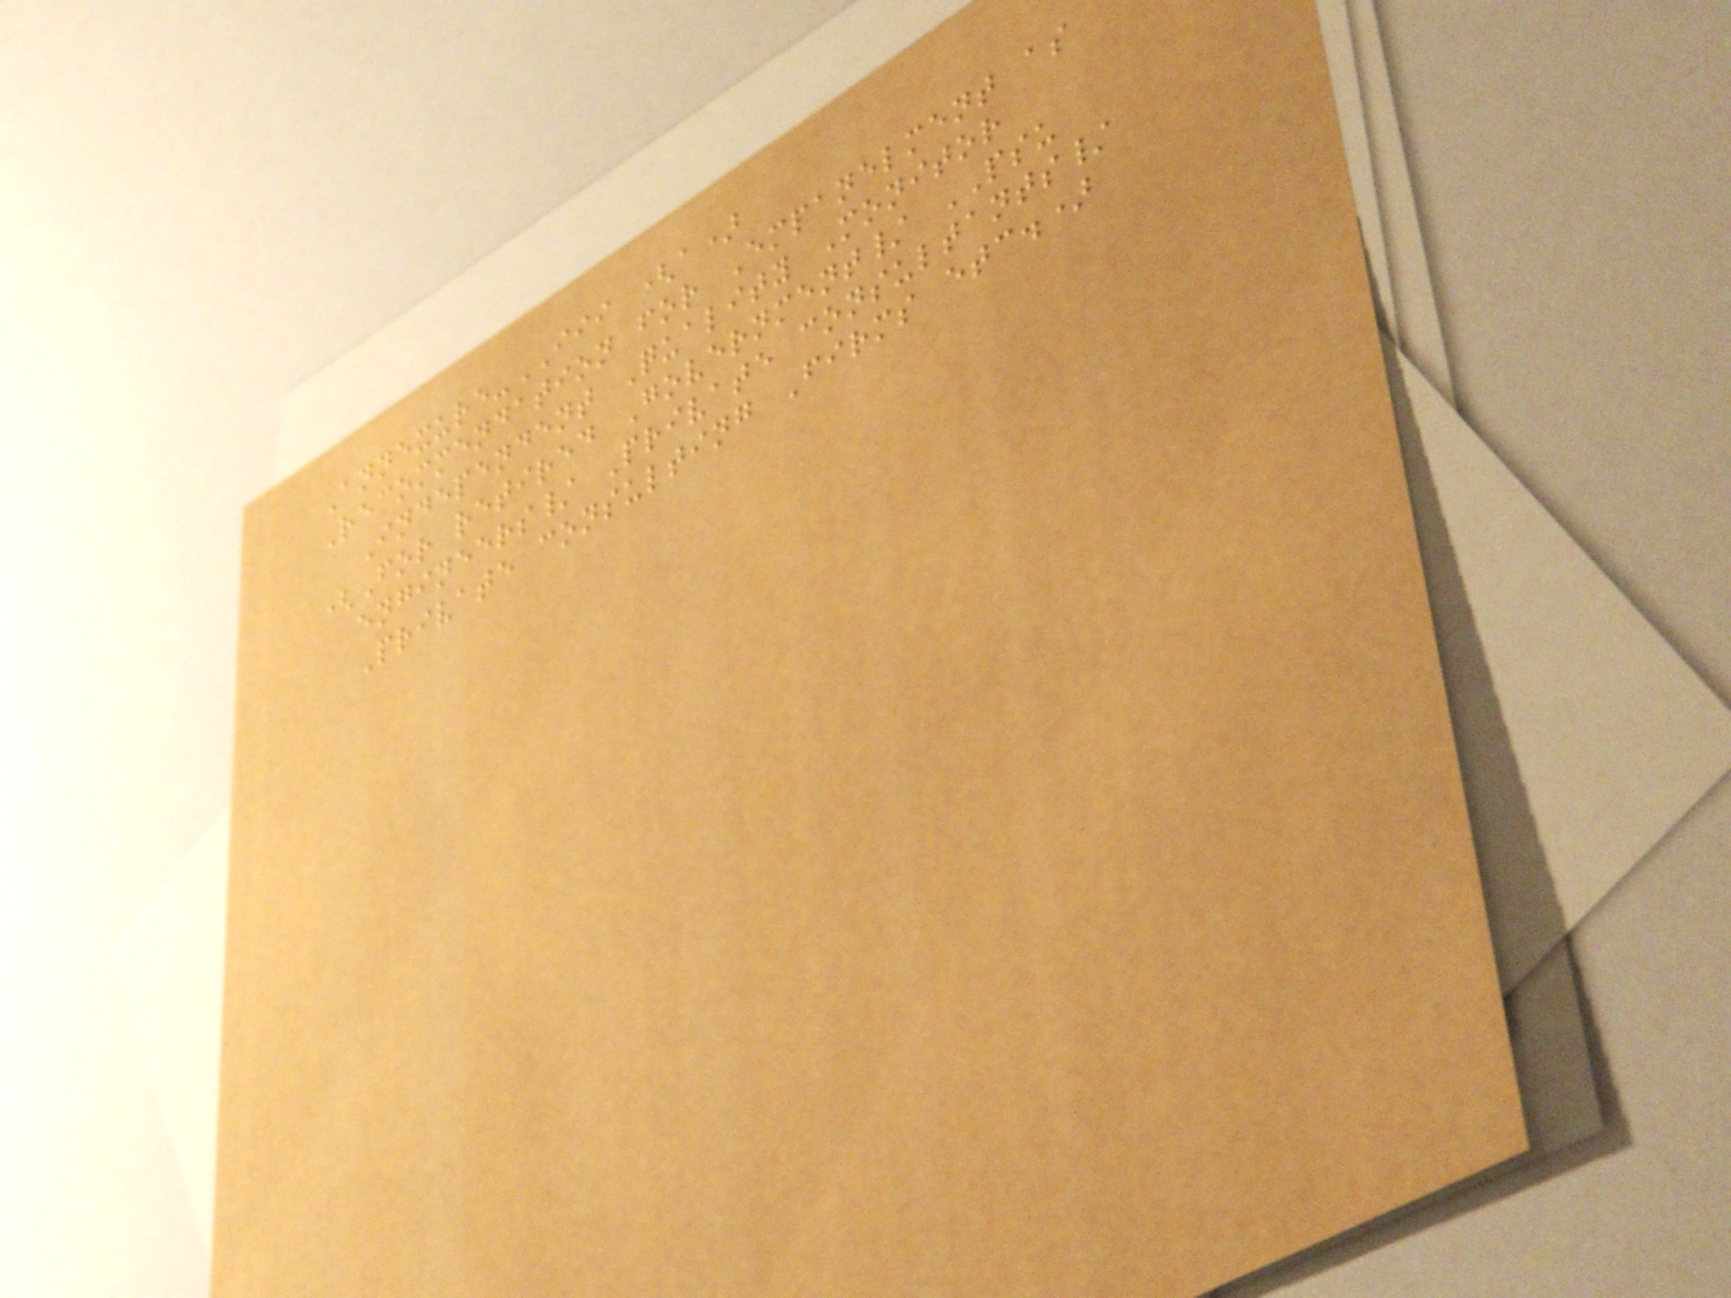Annexure-III (a)
Recommendation for Empanelment as
Independent Quality Monitor
(For retired Government/ PSU
engineers/ Private consultants/
Private consulting Firms etc.)
